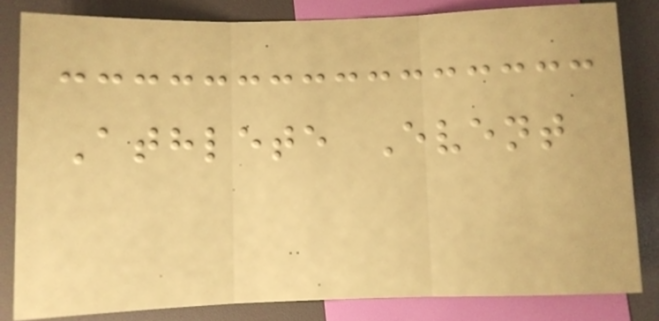Athlete Event
